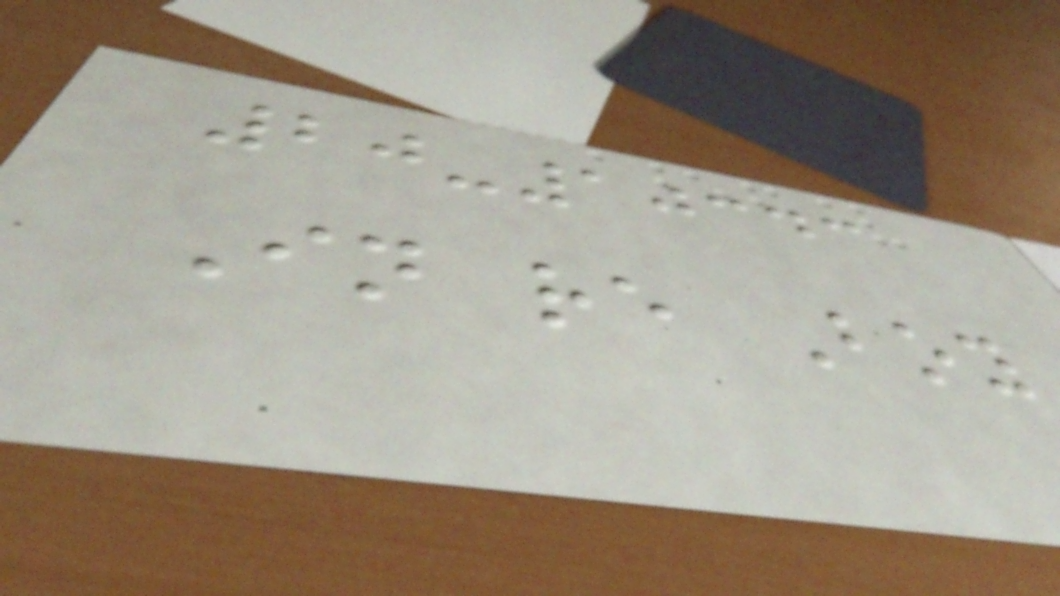20-10343
In re Boy
